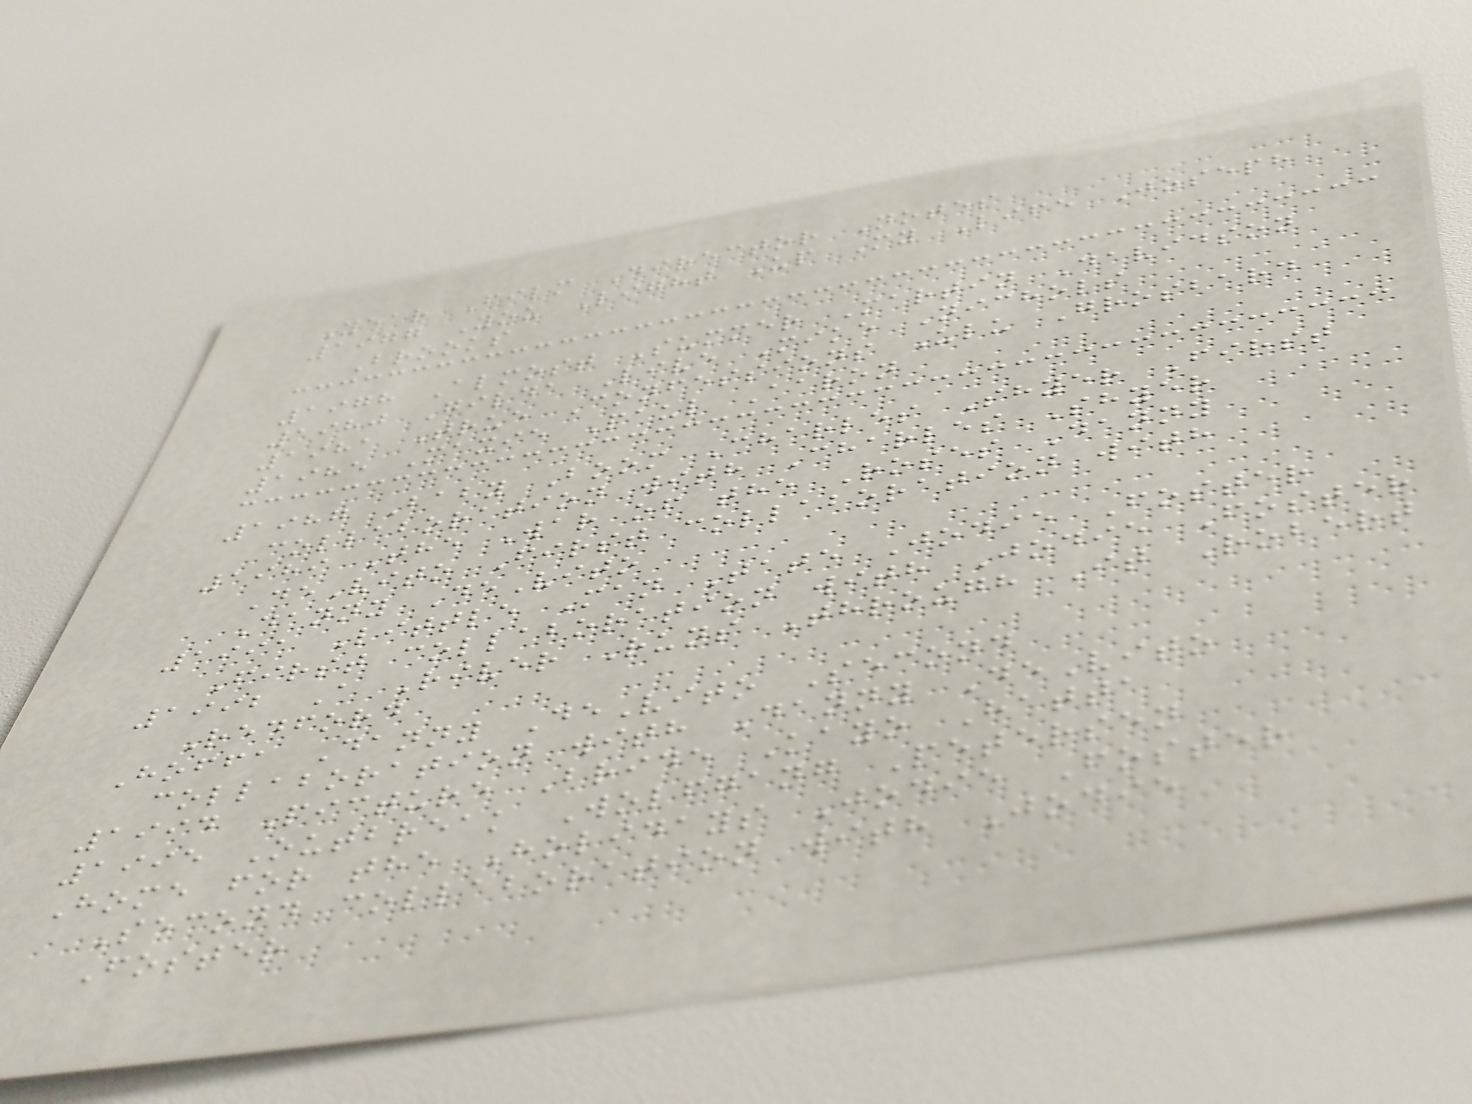Year Film Director Notes
1977 You Light Up My Life Joseph
Brooks
1978 Almost Summer Martin Davidson
1980 Gilda Live Mike Nichols
1981 True Confessions Ulu Grosbard
1985 Maxie Paul Aaron
1987 Baby Boom Charles Shyer First
collaboration with Charles Shyer
1989 The War of the Roses Danny
DeVito First collaboration with
Danny DeVito
1991 Little Man Tate Jodie Foster
First collaboration with Jodie Foster
1992 A River Runs Through It Robert
Redford
Hoffa Danny DeVito Second
collaboration with Danny DeVito
1994 Picture Bride Kayo Hatta
1995 Outbreak Wolfgang Petersen
Home for the Holidays Jodie Foster
Second collaboration with Jodie
Foster
